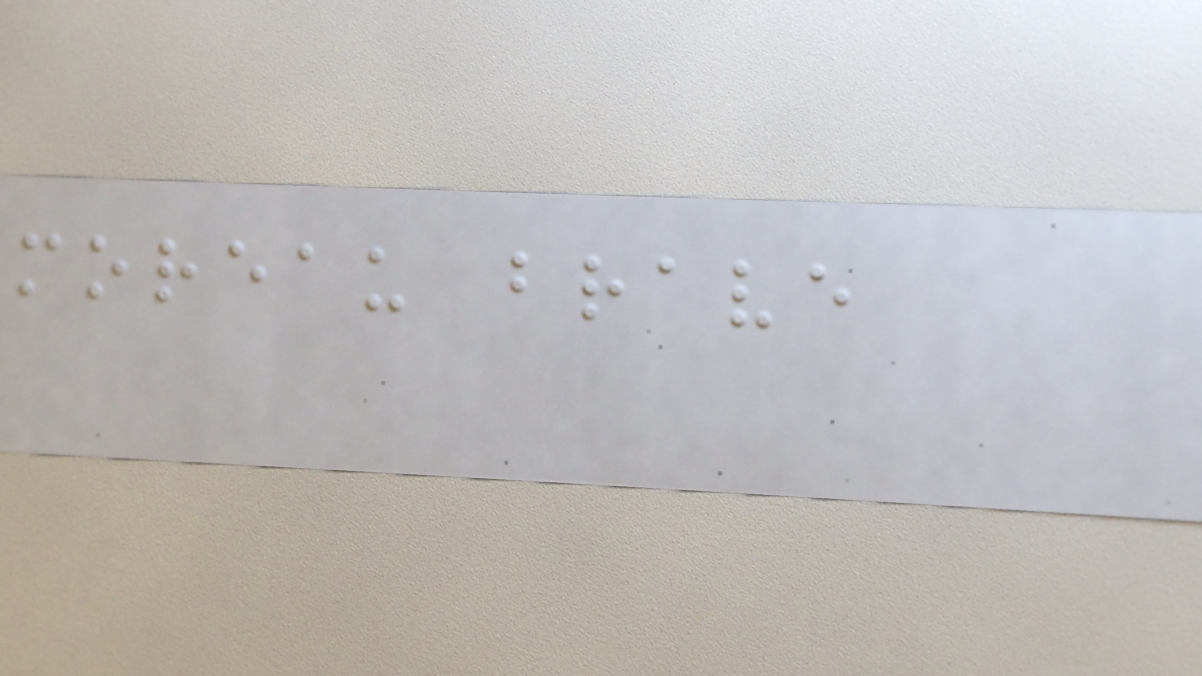moreau brave
